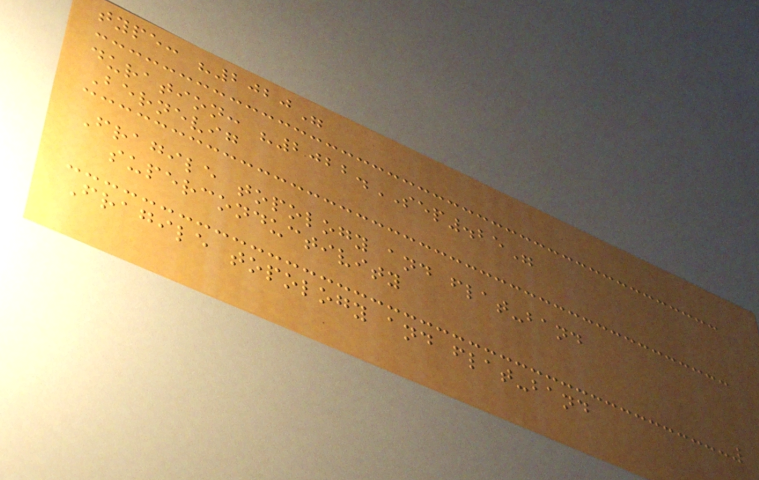type: "2020"
duration: "2022.SEP.25"
Bernevig
Fragile topology and flat-band
superconductivity
Fragile topology and flat-band
